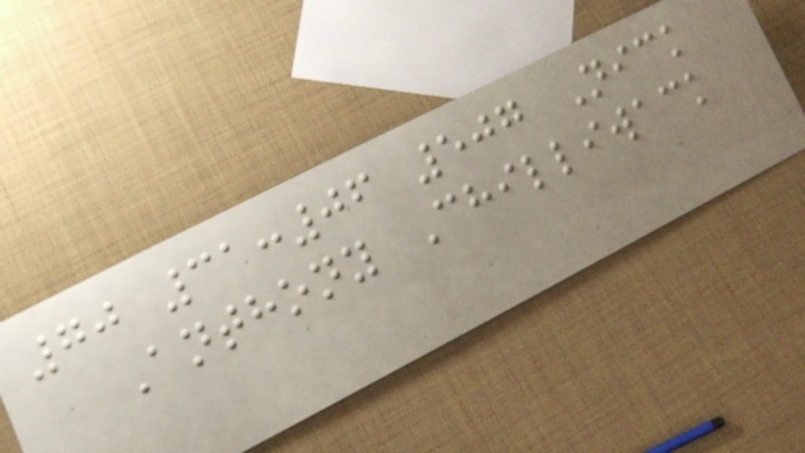70 31:06 507 Nick
Anthony Chilliwack
